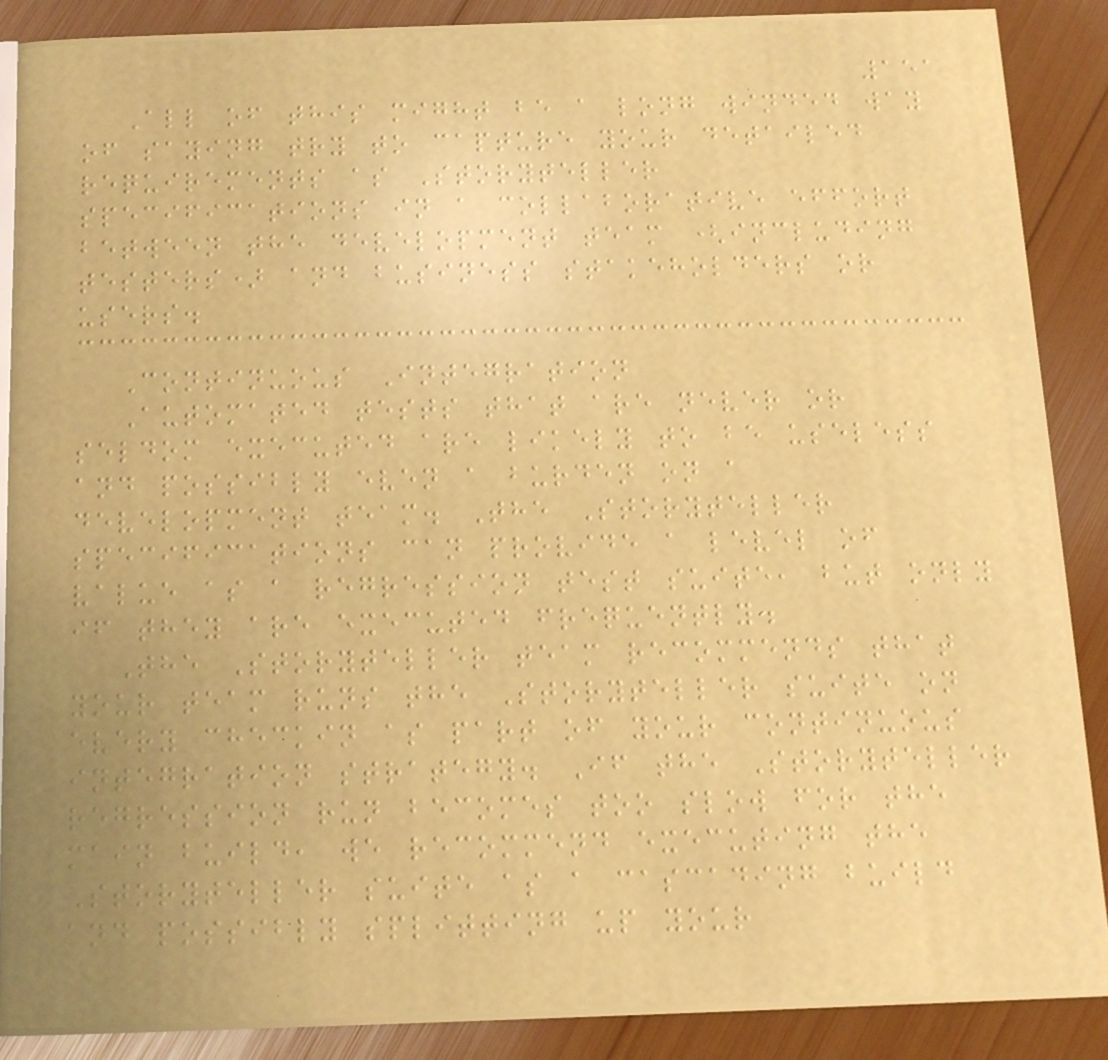151
All of this might be a long winded way
of saying try to capture your detailed
requirements as Storyteller
specifications in a collaborative effort
between the development team (including
testers) and business stakeholders or
users.
Continuous Integration
Automated tests that are never or
seldom executed are likely to be useless
and possibly even a burden on a
development team. The Storyteller
specifications can provide a level of
value as a regression test suite, but only
if they are executed frequently.
The Storyteller team recommends that
your team runs the Storyteller suite on
every checkin as part of your continuous
integration strategy. If the Storyteller
regression run becomes too slow for the
main build, we recommend executing the
Storyteller suite as a cascading build
and possibly splitting up your
